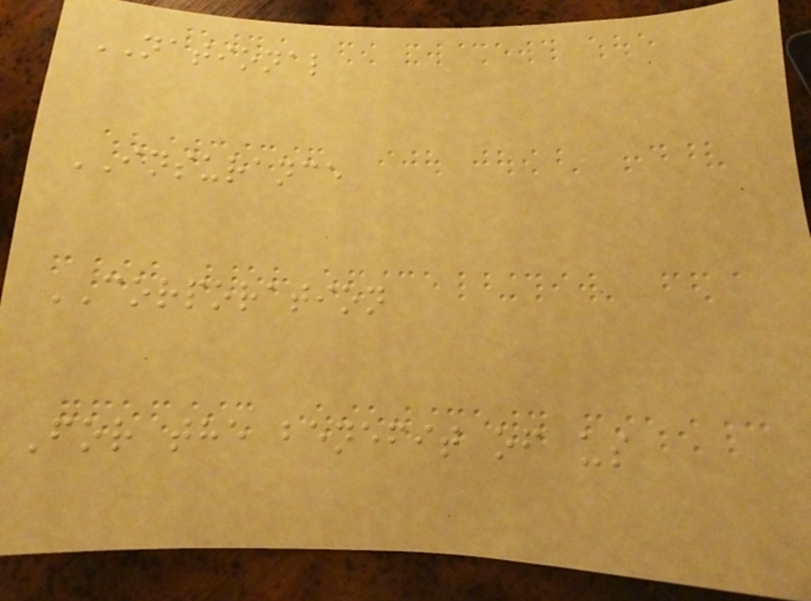NATIONAL
INSURANCE
CORPORATION
For the benefit of us
